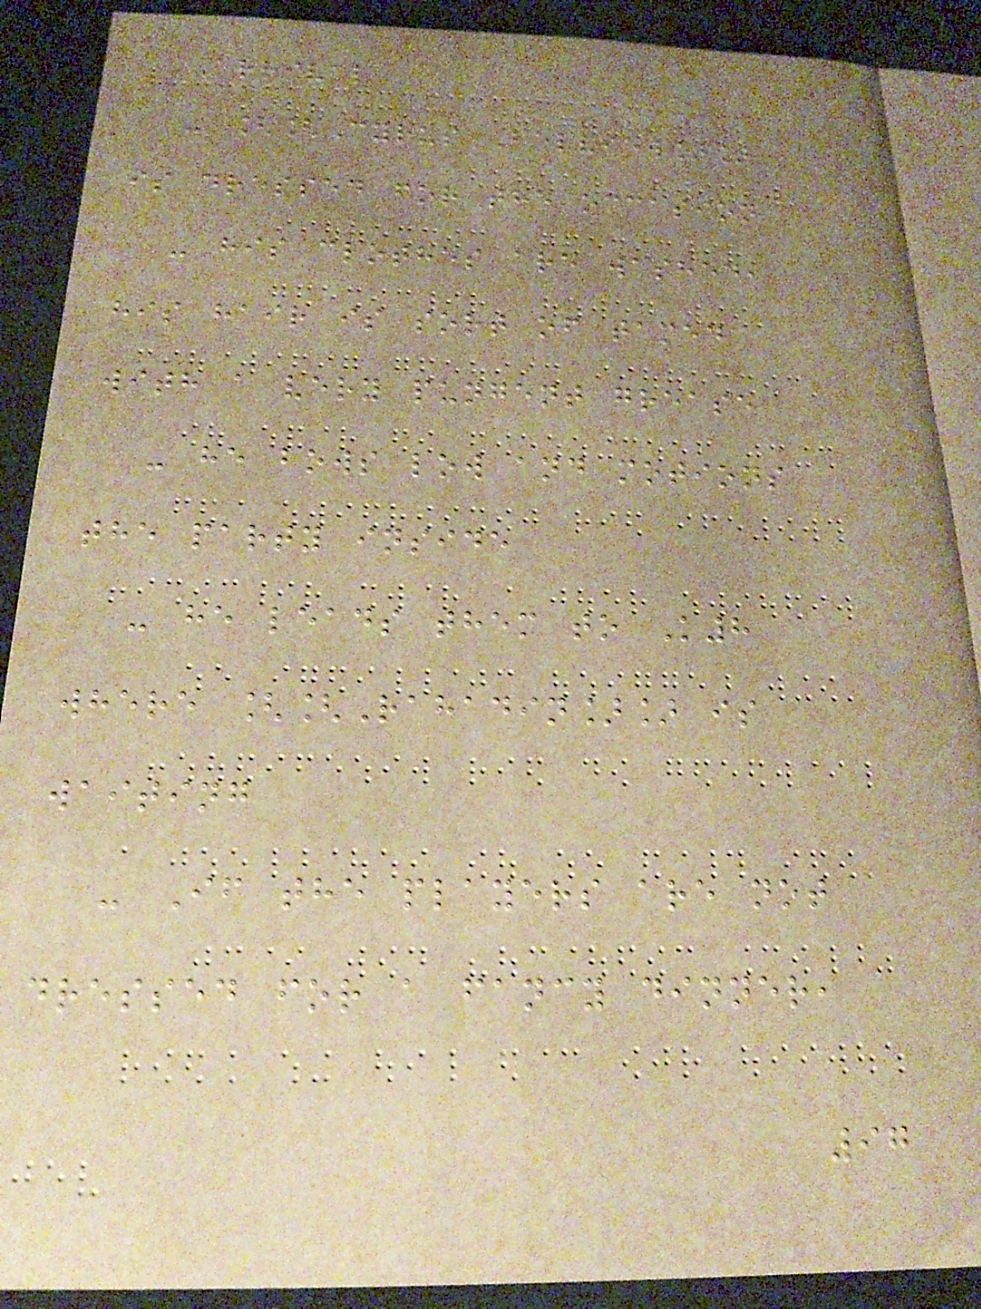Arrival
- [[Cyrus Belview]]
is dressed for the occasion
- his clothes are washed,
his hair is sort of tamed
with a very pungent grease
- he bows low and motions
the party inside
- he leads them to K8
where [[Rahadin]] is
waiting
- If the players are not
dressed for a fancy dinner,
97
